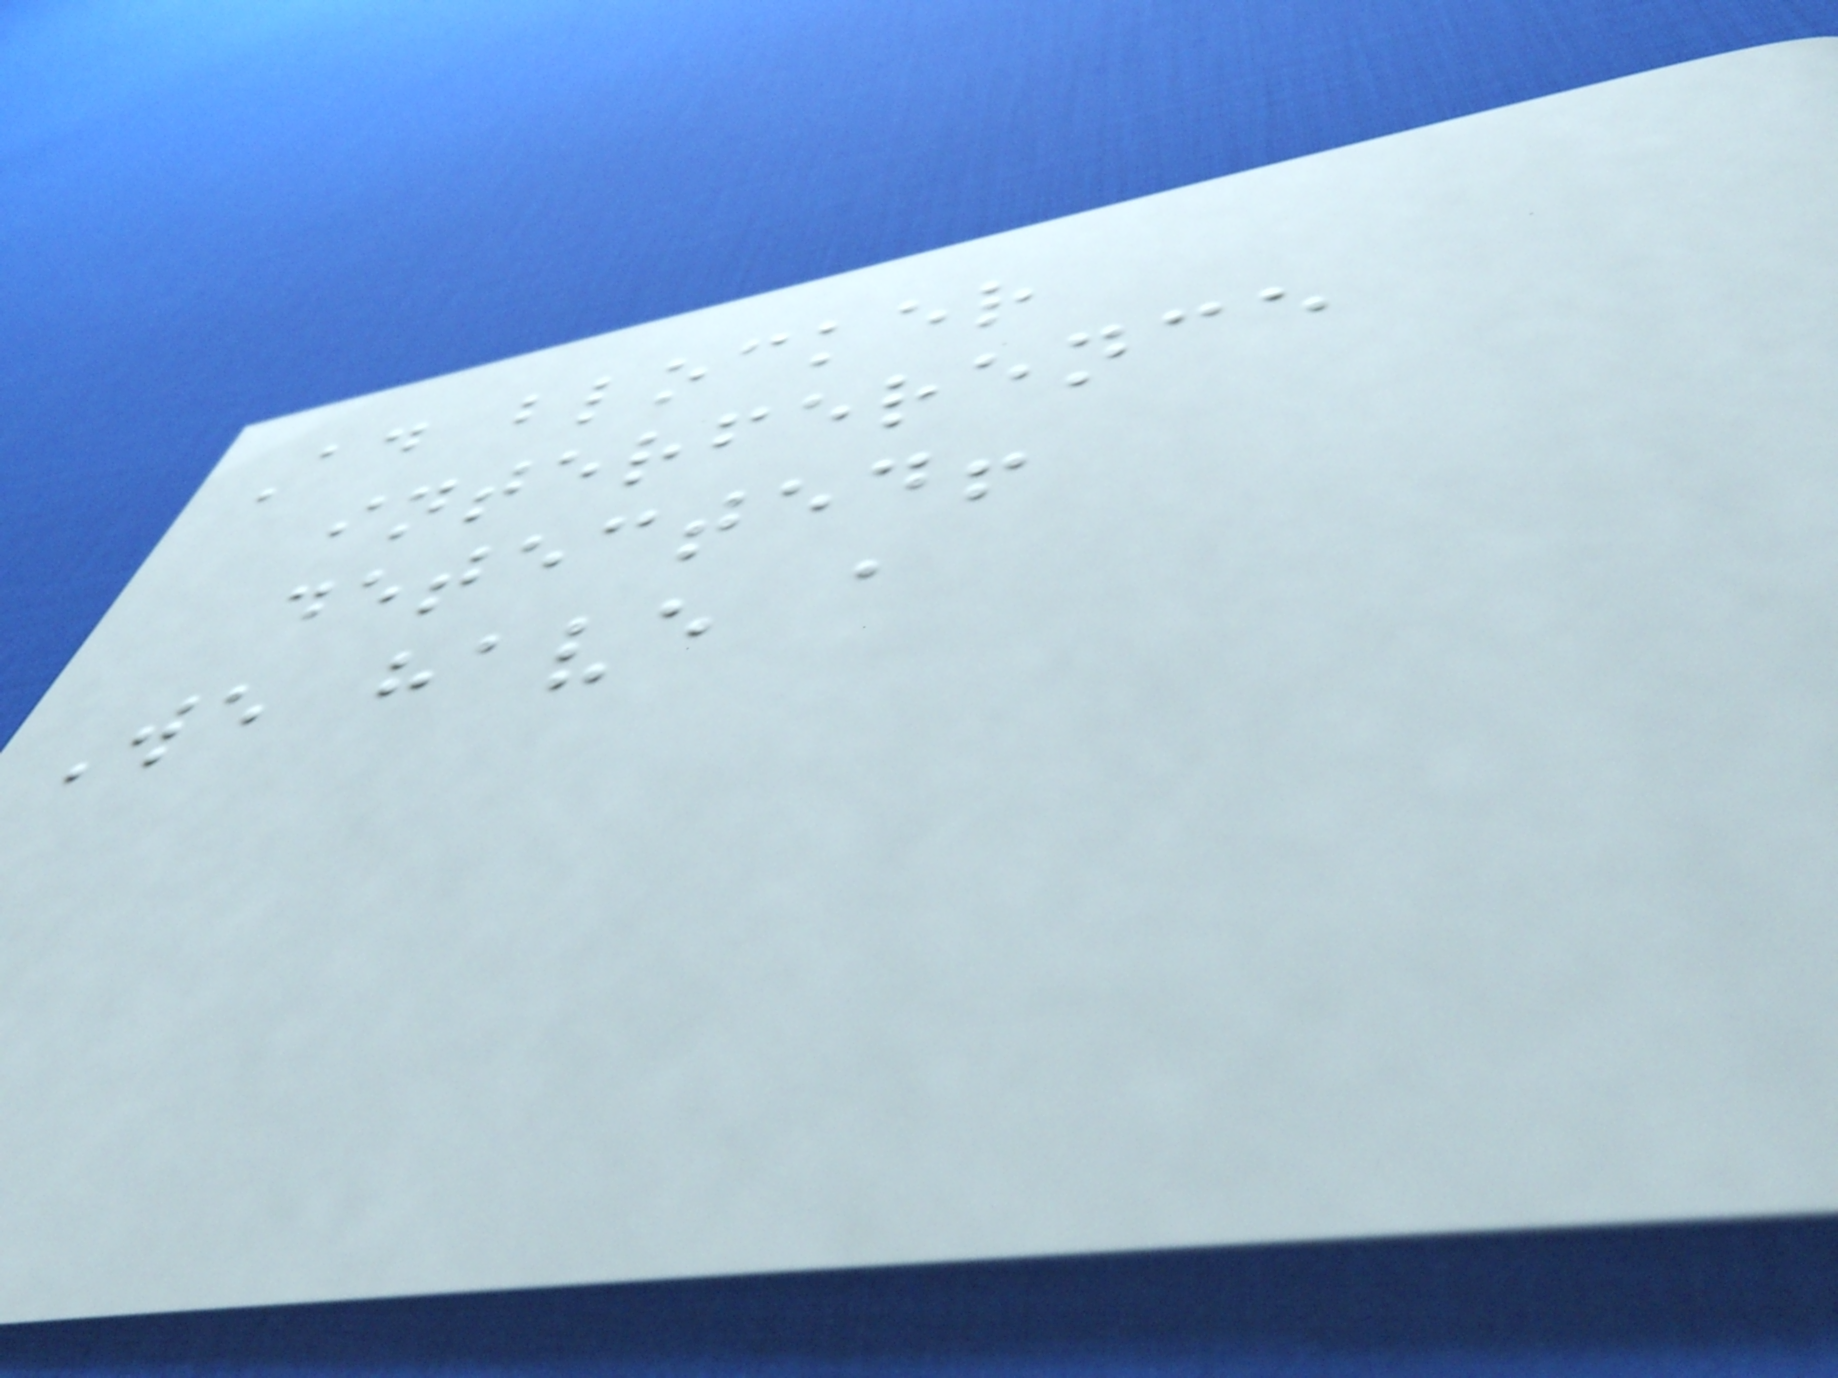Ad blocker
interference
detected!
We have a
